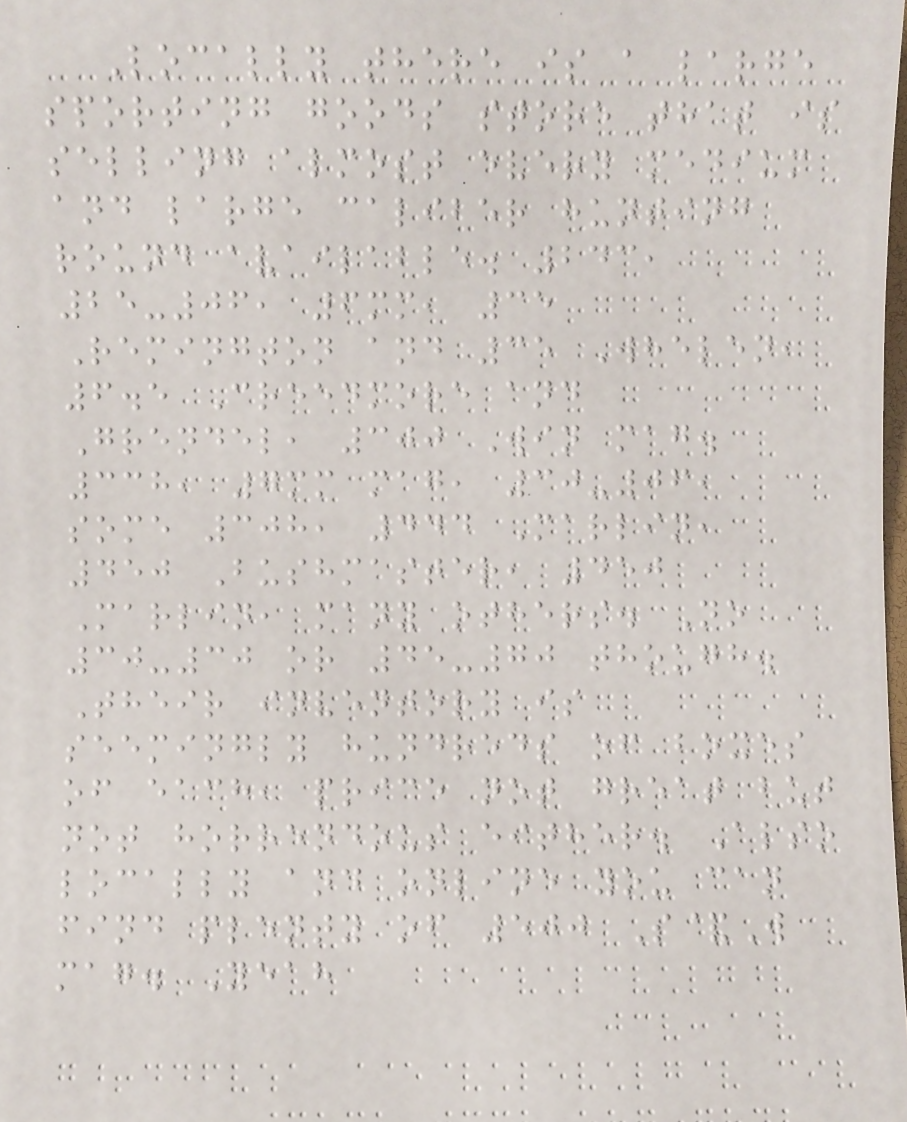Locally there is a large
sporting goods store that is
selling almost every medium
and large caliber hunting
round available. 243,
25-06, 6mm, 35
Remington and 35 Whelen,
6.5 Creedmore and
Grendel, 300 Win mag.
338, 7mm mag, 30-06,
some 308, 444 Marlin,
450 Bushmaster, 450
Marlin, many others. No
30-30 or 45-70 though.
Their inventory is
seemingly hundreds of boxes
of each, price not great but
not horrendous either. Also
locally and online you can
find plenty of 500 S&W
mag. Yeah
